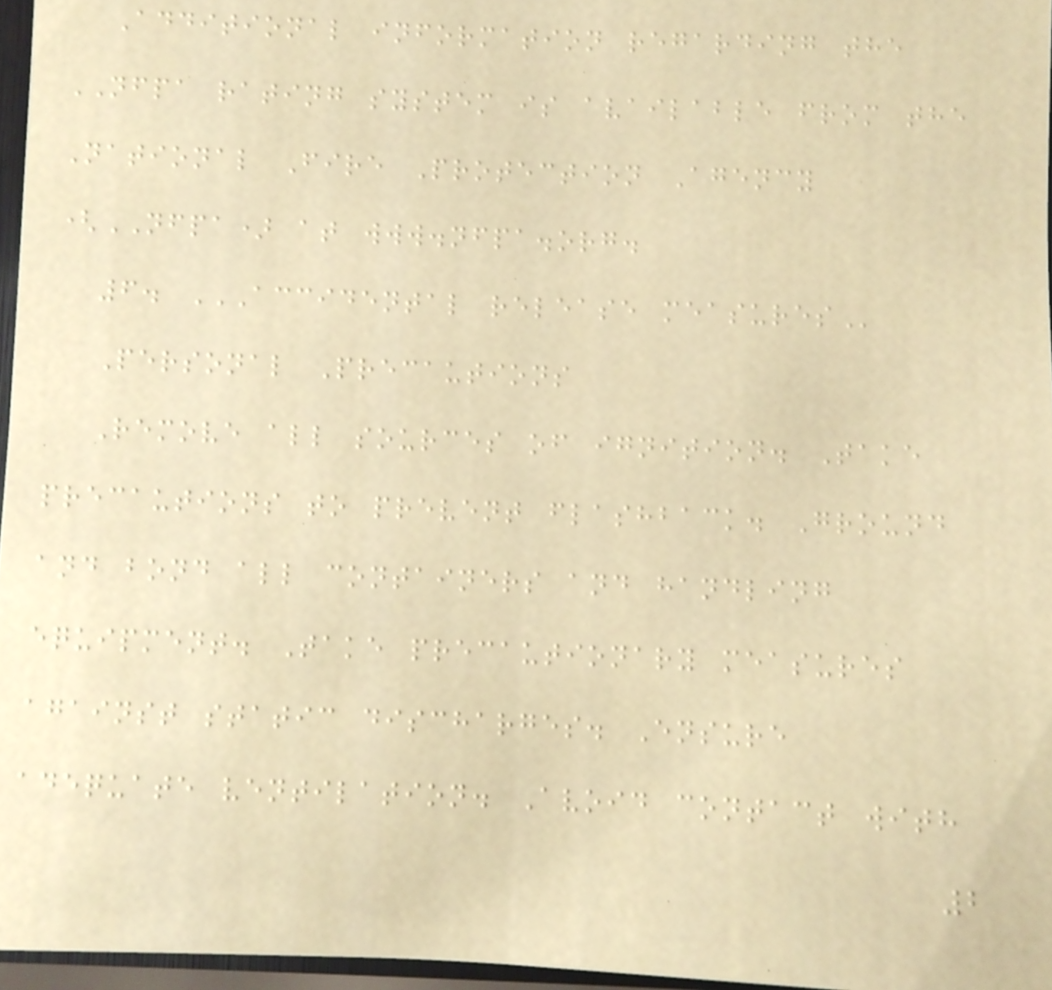Additional information regarding the
NFPA rating system is available from the
National Fire Protection Agency
(NFPA) at www.nfpa.org.
6. ACCIDENTAL RELEASE MEASURES
Personal Precautions
Remove all sources of ignition. Take
precautions to prevent flashback. Ground
and bond all containers and handling
equipment. Take precautionary measures
against static discharges. Ensure
adequate ventilation. Avoid contact with
2
